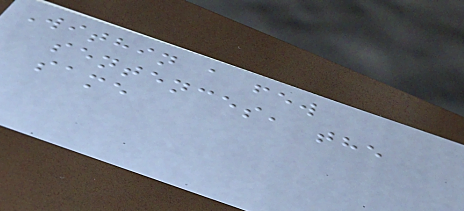Within a few
sentences, the
same
